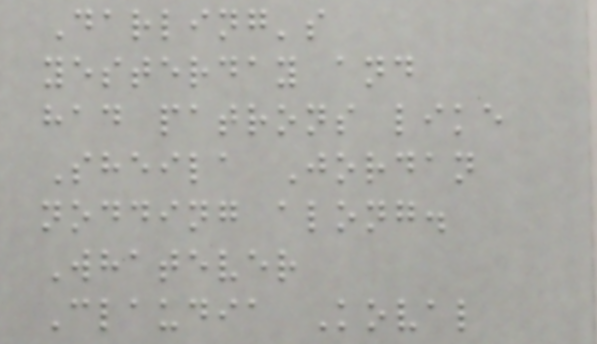Darling's
yesterday and
had patrons like
Sheila Jordan
nodding along.
Whatever
Claudia Koval
